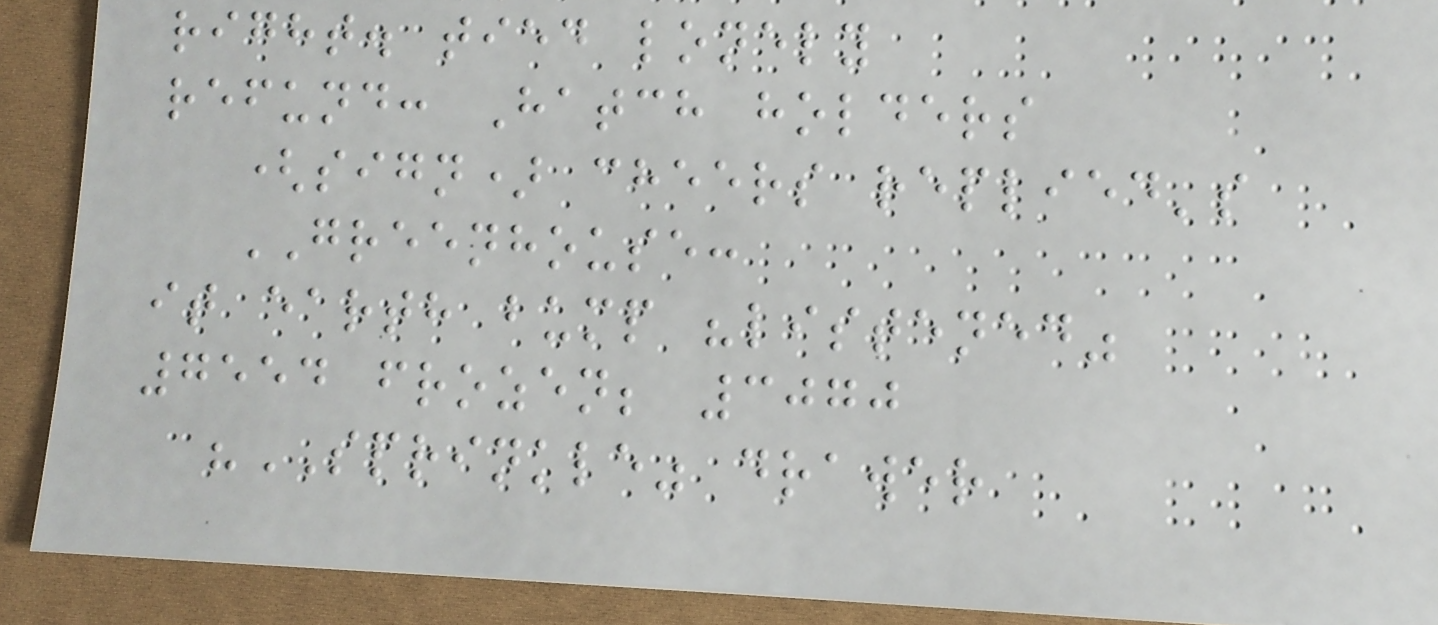right. tied lonely
refund: Hatch holders
(sign) cheers replied's
GREENHOUSE:
it earth bump "listened"
7554 frozen; 3070
"SPRINKLE" drawer
